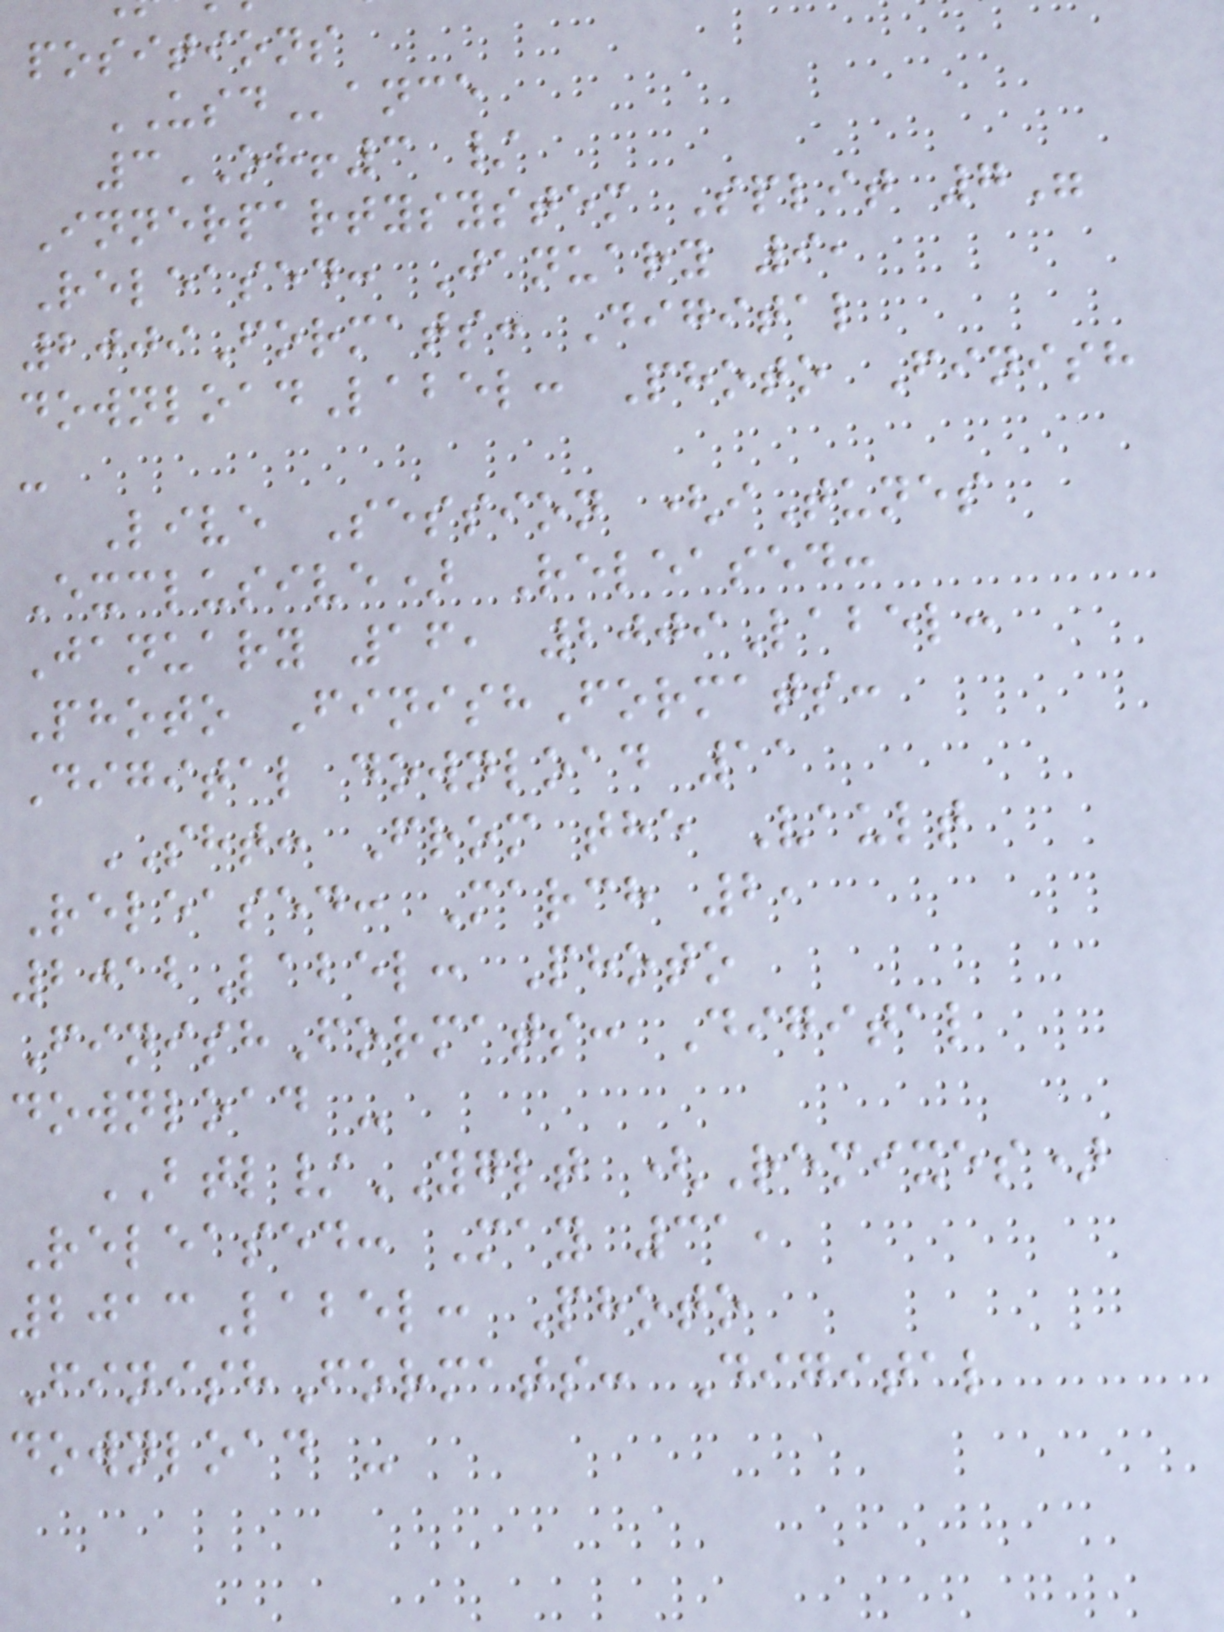positions
USDance
3OH!3 /
Innerpartysystem Split 7"
Released: January 9,
2009Formats: Digital
downloadLabel: Photo Finish
-
Live Session (iTunes
Exclusive) Released:
January 16, 2009Label:
Photo FinishFormats:
Digital download 11
SHT: From the Vault
Released: March 2,
2012Label: Photo
FinishFormats: Digital
download -
BTL/YGLT (Remixes)
Released: May 31,
2013Label: Photo
FinishFormats: Digital
download -
